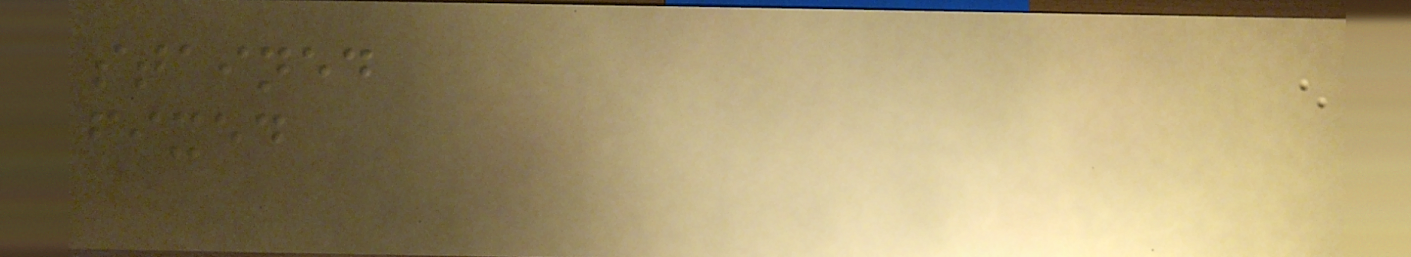stained
fixed
